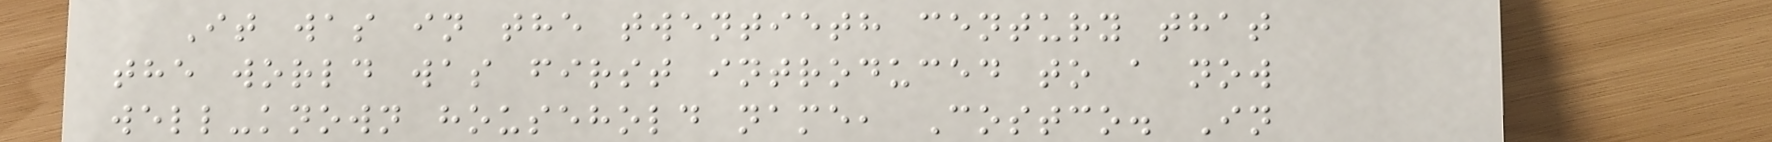It was in the twentieth century that
the world was first introduced to a now
well-known household name, Costco. In
